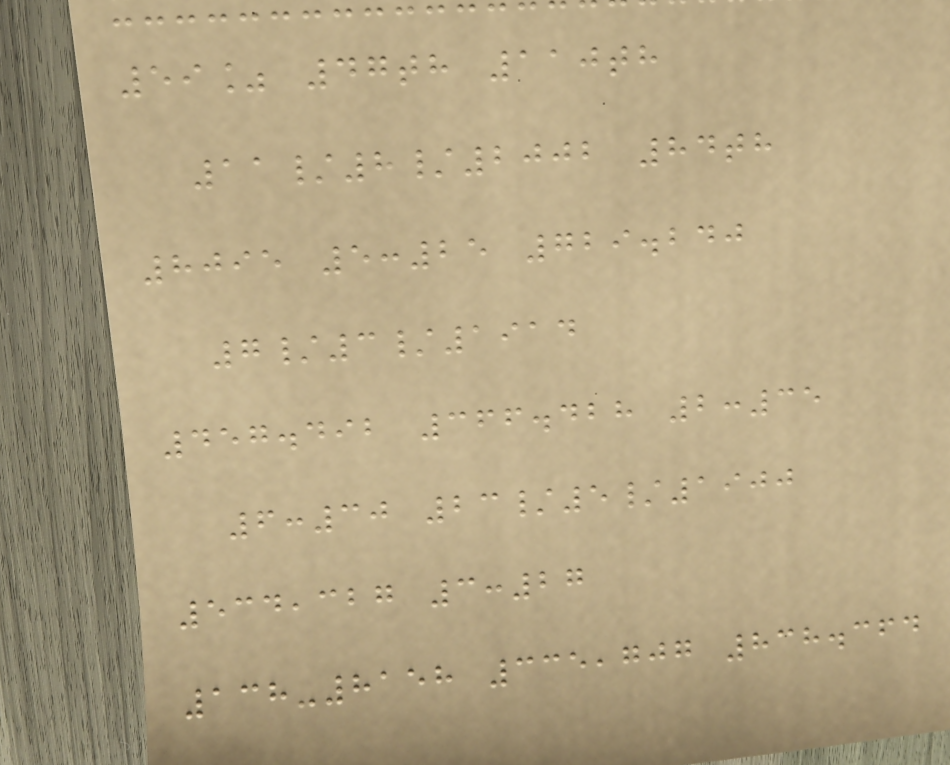59% 47th 110th
11/8/2002 84th
8095 5:25 729.240
7/3/1914
457.492 366.428 2:35
6:30 23/5/1900
534,327 3:27
138-8158 335,707 838.364
